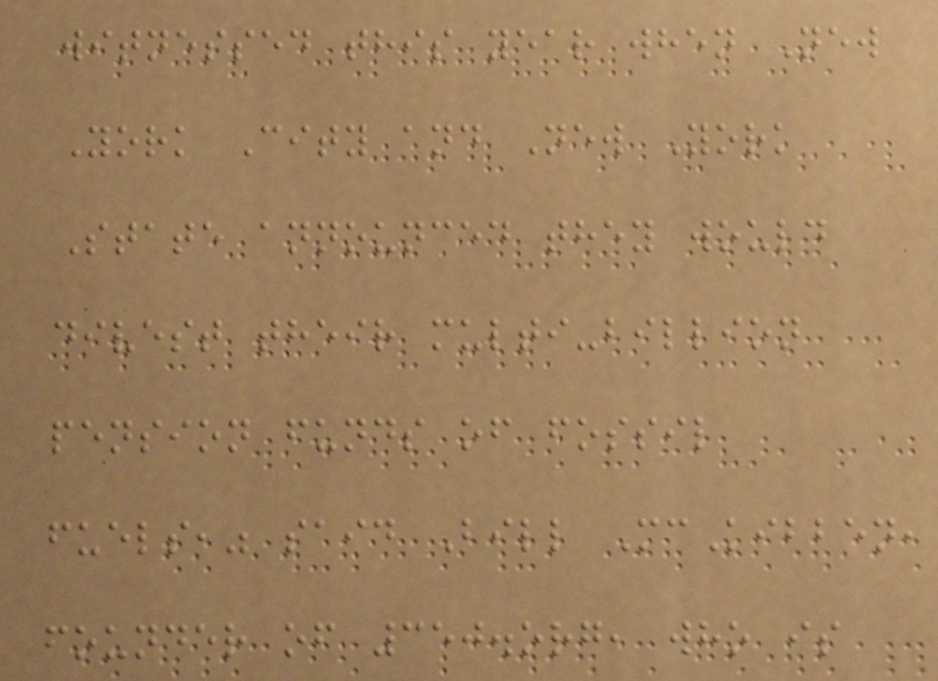witnessed this year when New
York City and New York
State announced they would
divest their multi-billion
pension funds of fossil
fuels," said Bill McKibben,
founder of 350.org, who is
